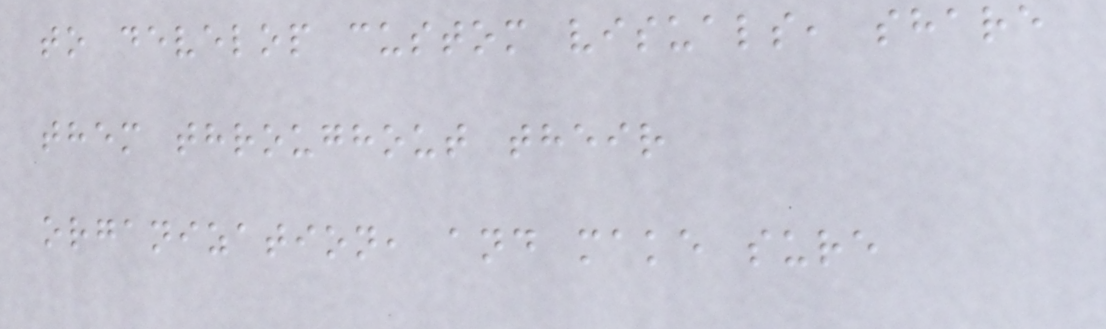to develop custom visuals, share
them throughout their
organization, and make sure
